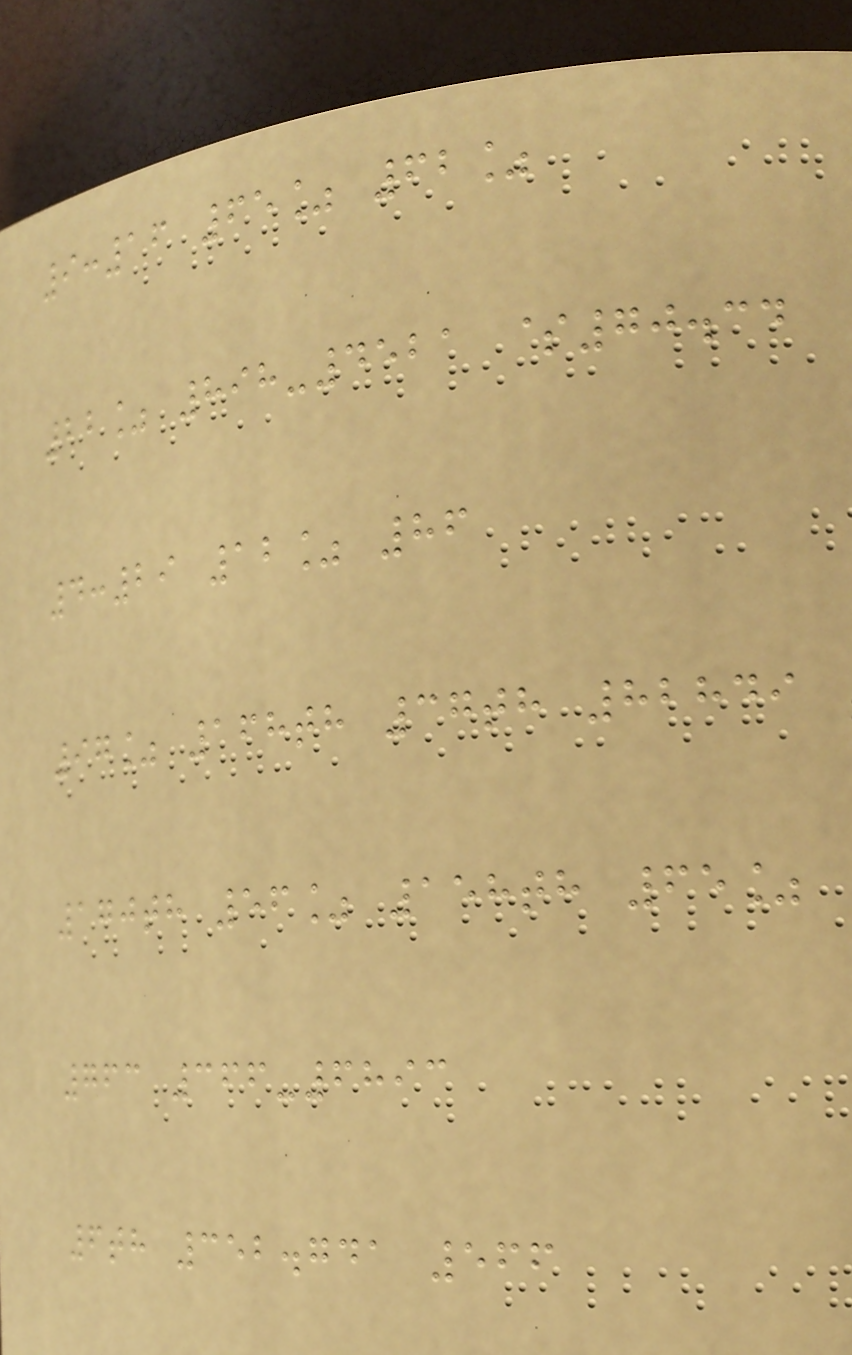9:16 65% 62%
22% 898-4521 $70.34
4:29 12% 86
97% 168th 37th 82849
170th 56% 158th 65%
763 366-6893
6th 352.741 566
